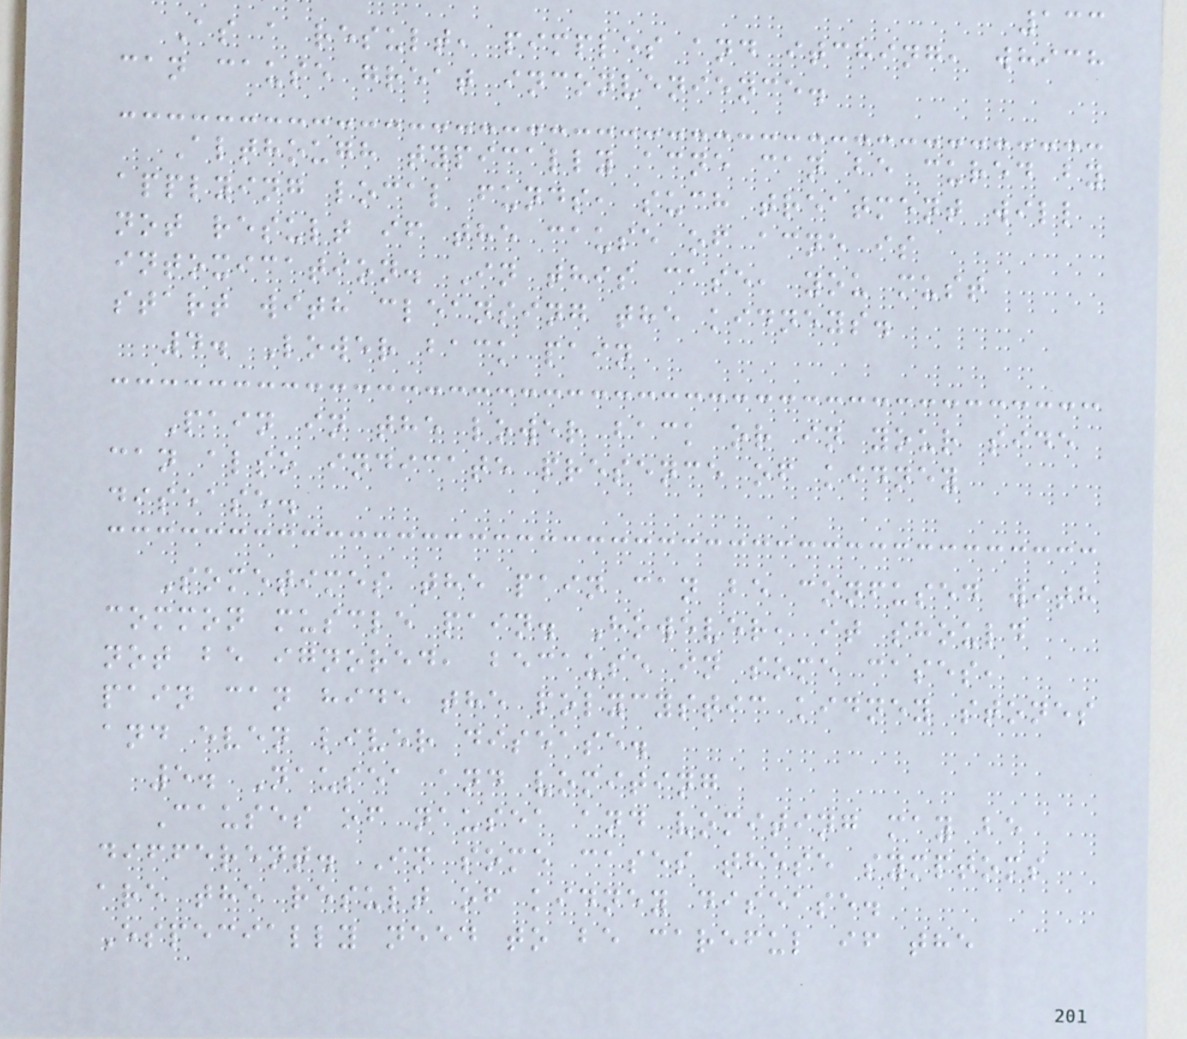133
As a result, pimples and itching, which
can cause great inconvenience.
Although typically acne can be cured by
applying local funds, such treatment will
not result if the cause of acne is
intoxication. In this case, you must
start with cleansing the kidneys.
4. Lower back pain
Pain in the lower back or in your side
can also indicate presence of kidney
disease.
Sometimes the pain can be confused with
common muscle pain. However, it should
not be ignored, because in some cases,
pain can hide the polycystic kidney stones
and even liver disease.
5. Nausea and vomiting
Causes of nausea and vomiting may be
different. In some cases these symptoms
are the result of kidney disease.
Especially need to be careful if the
